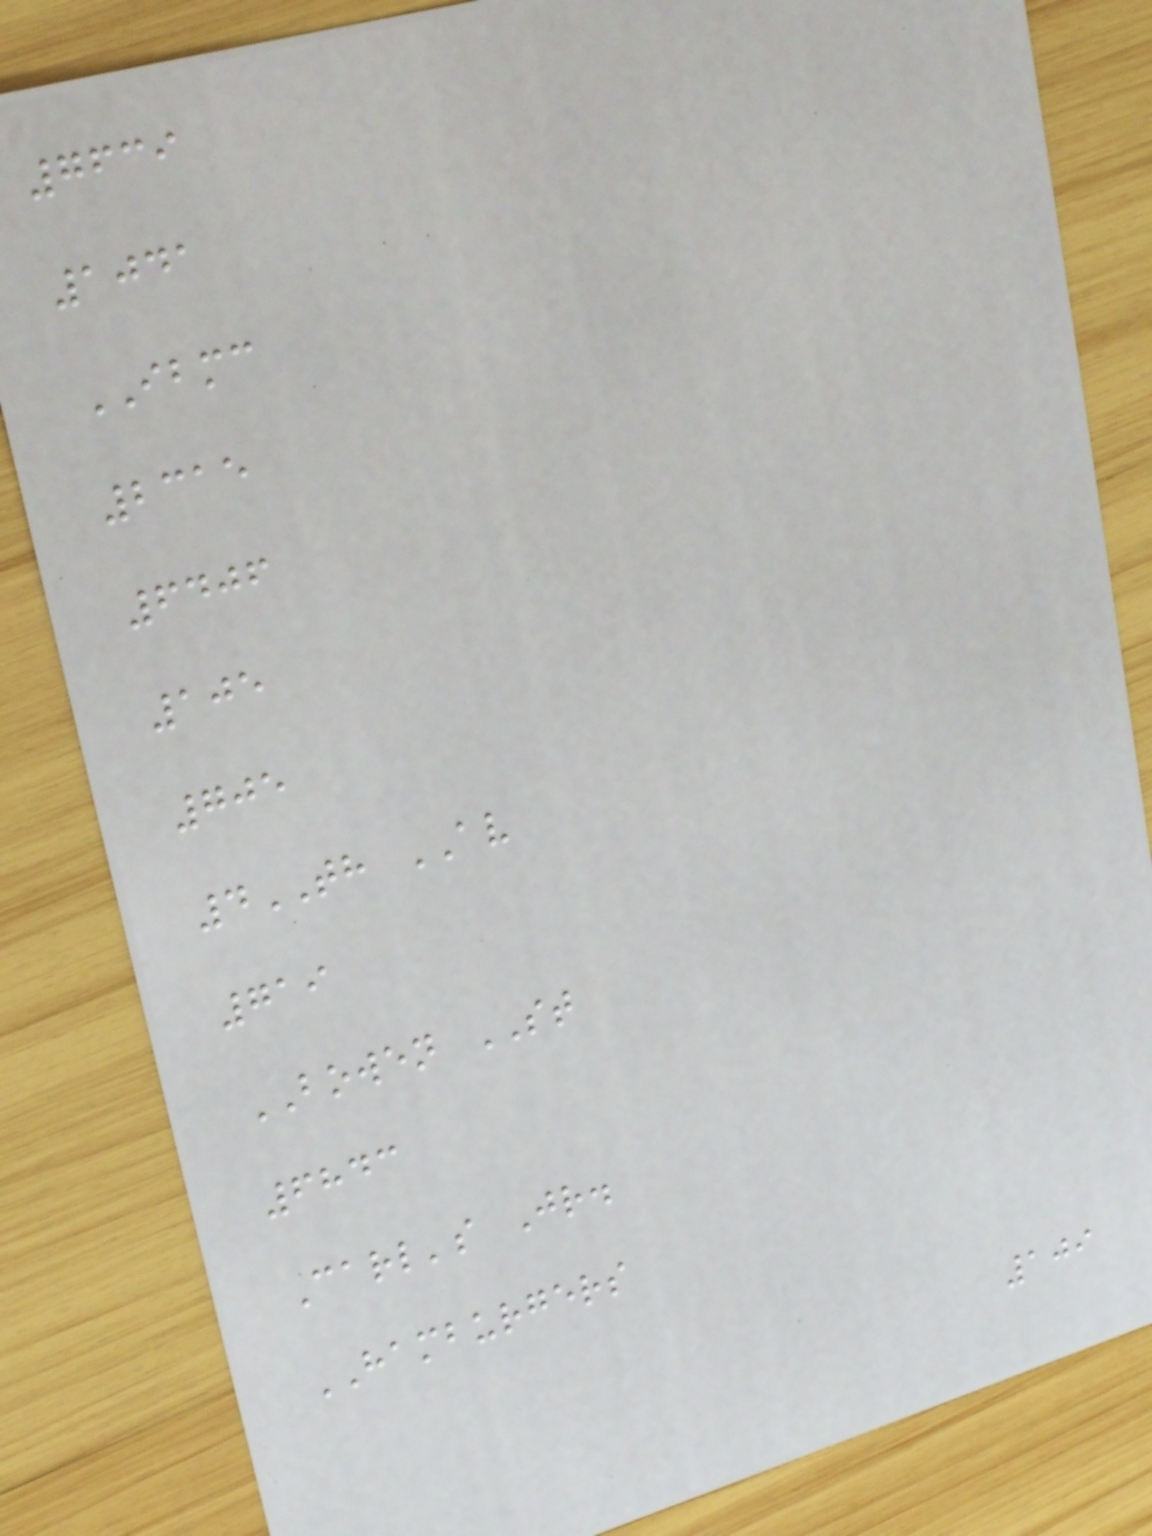7639
1041
IBMC
2315
6406
105
705
4TH AV
719
BOWEN ST
6843
Carl's Jr.
HAMBURGERS
109
